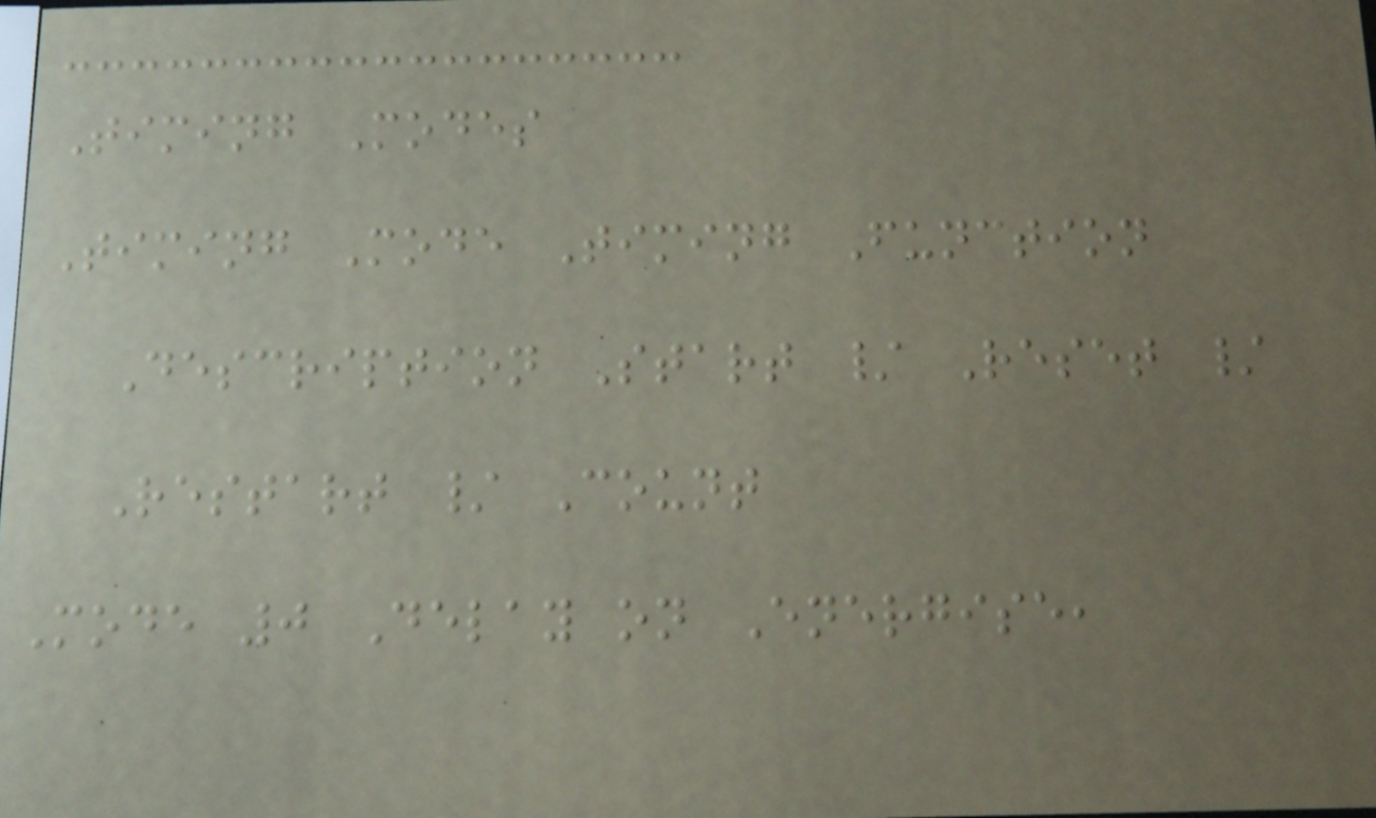Timing Modes
Timing Mode Timing Function
Description Start / Reset /
Restart / Count
Mode 0 Delay on Energise,
